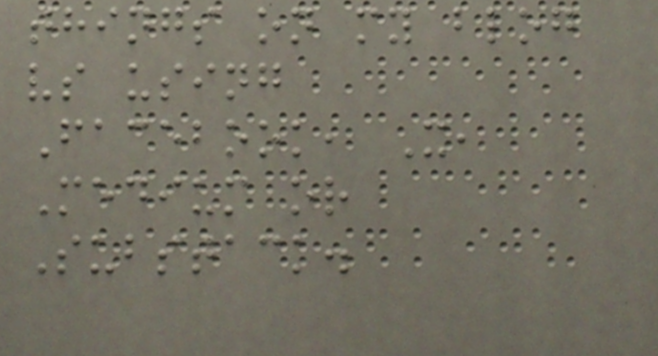things on my blog
vs using
Facebook, X,
Medium or
Substack.
